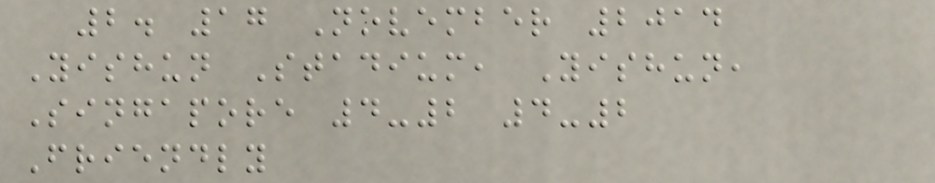2. 17 November 2014
Yishun Stadium, Yishun,
Singapore 4-2 4-2
Friendly
